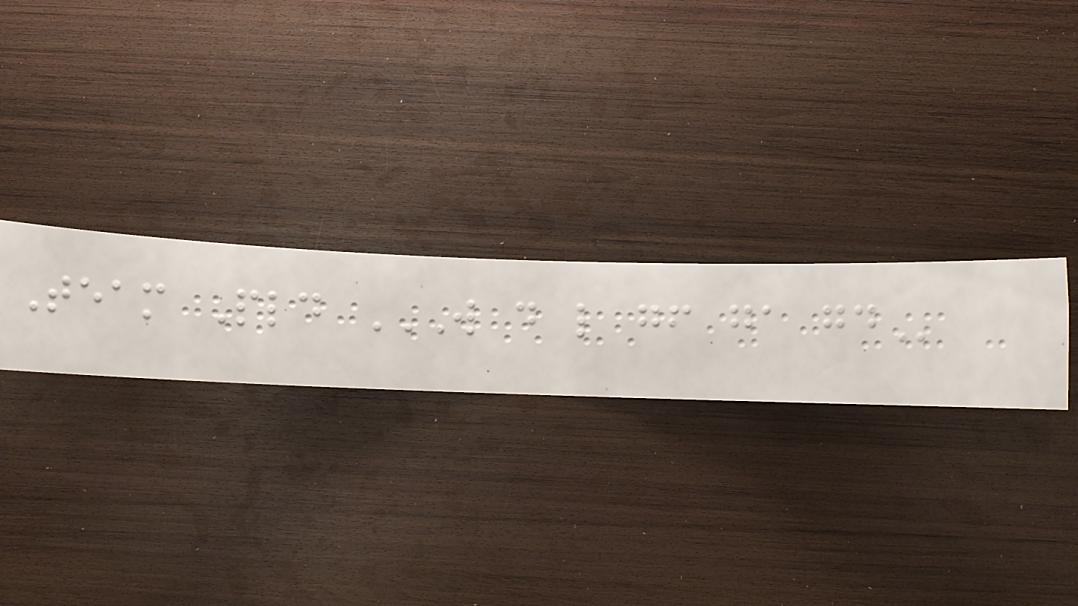Team Pld W D L GF GA GD
